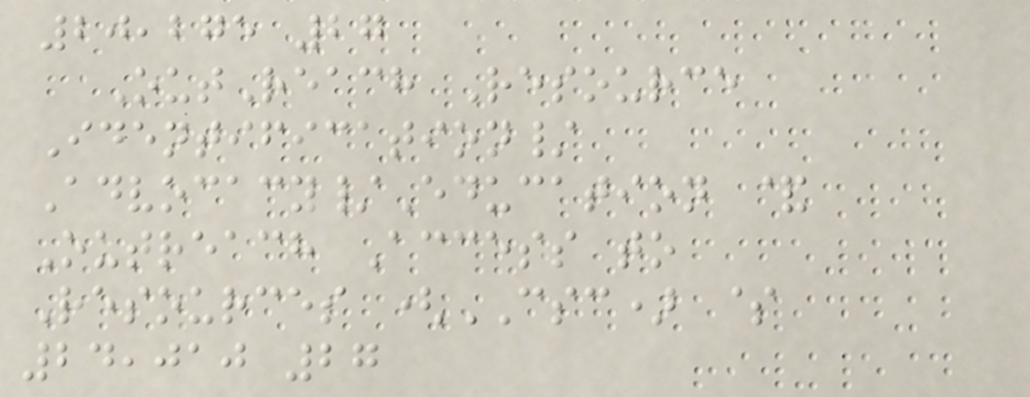20,275 27
OutReach Resource
Identification/
Advocacy/Education &
Outreach Access to
Resources (CSC) $
24,010 27
